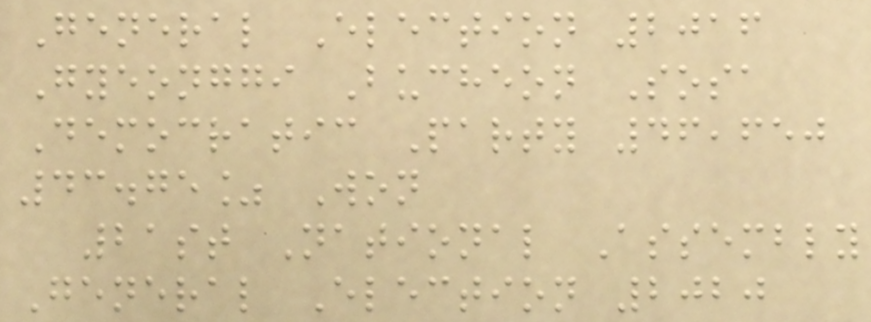General Election 2016
Gyeonggi Bucheon Sosa
Democratic Party 46,650
43.75% Won
21st National Assembly
General Election 2020
